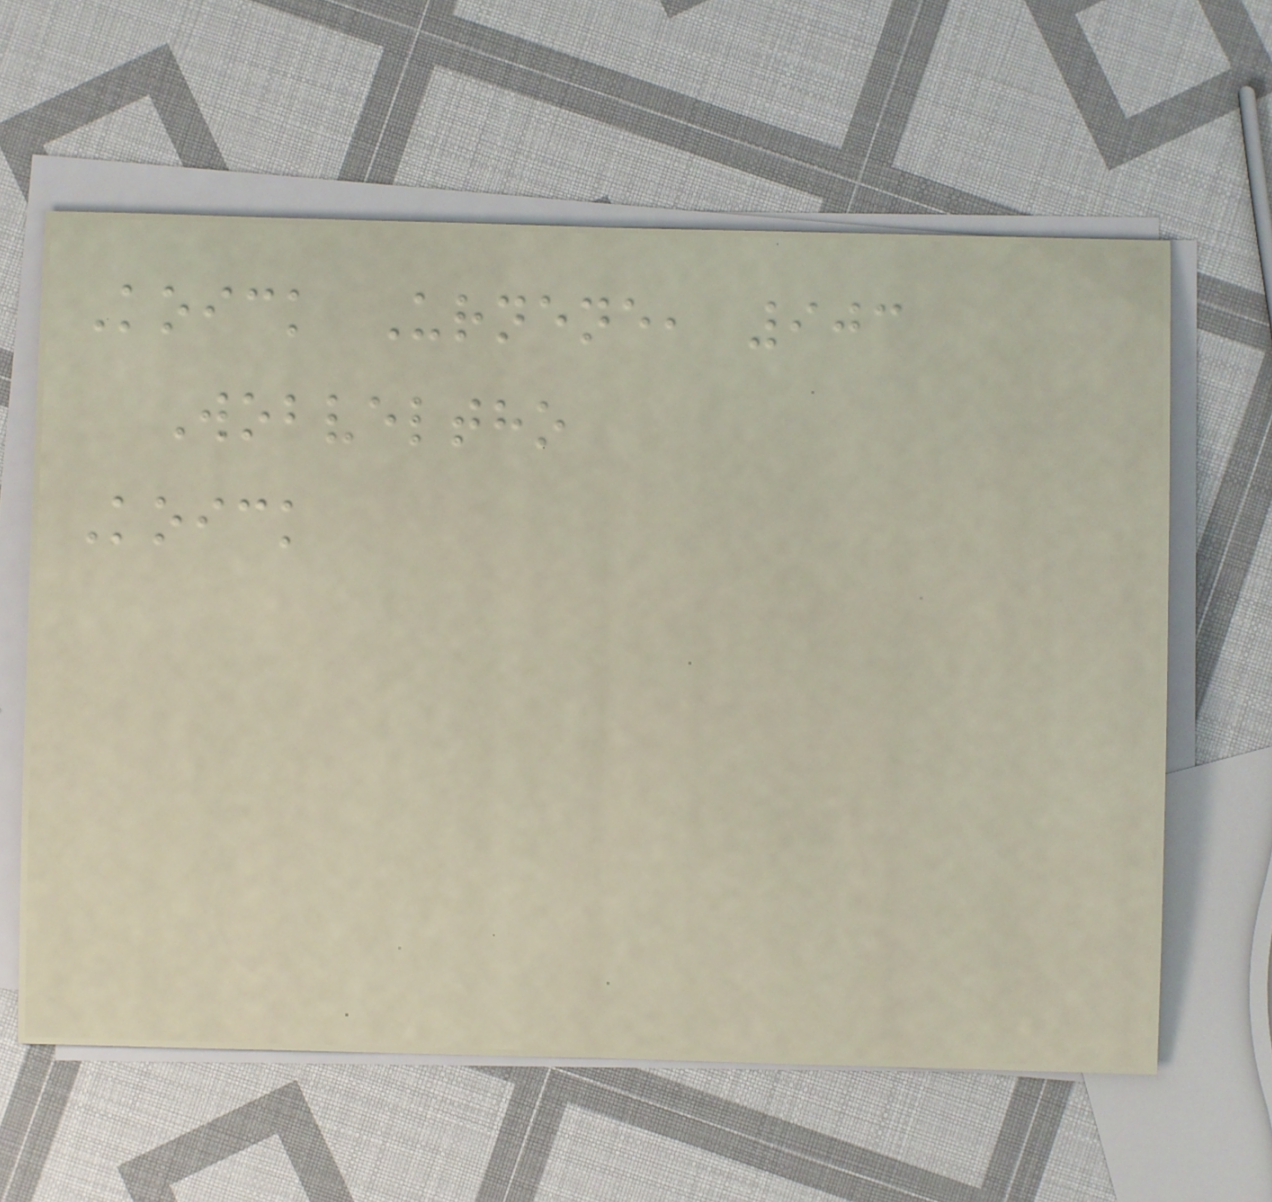Koick Urnene, 903
Wobveltho
Koick
